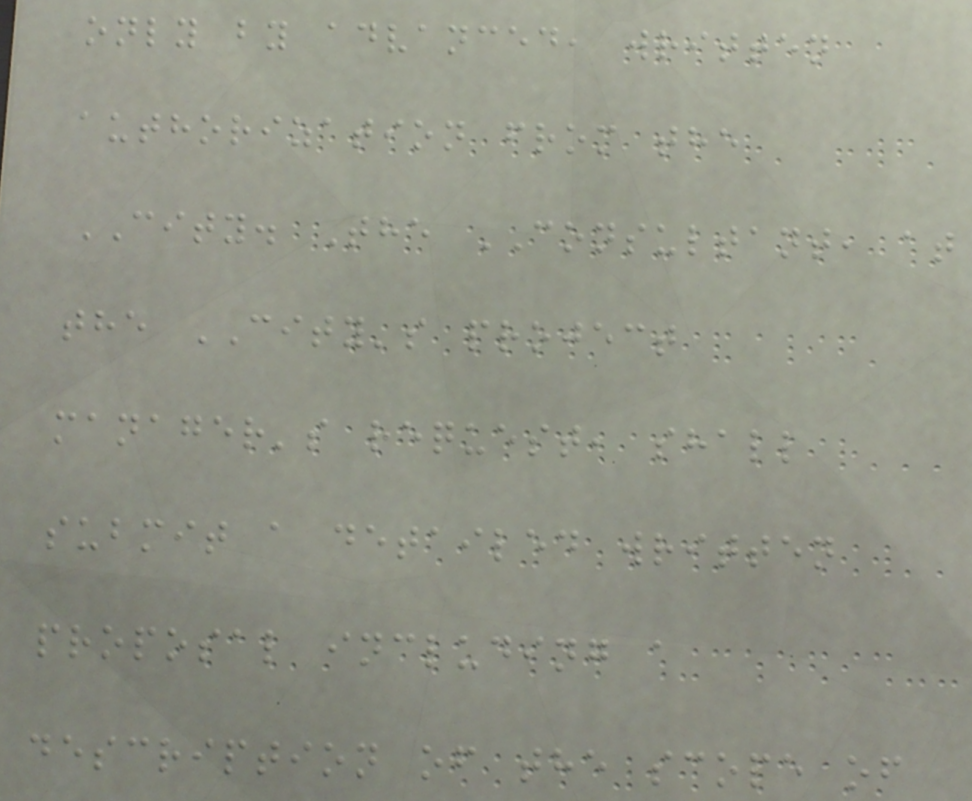only by advanced, written
authorization from the
CITY. The CONSULTANT, at
the CITY's project
manager's request, shall
submit a detailed written
proposal including a
description of the scope of
